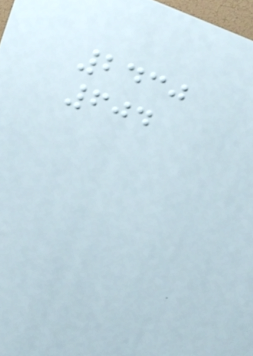2430
604
